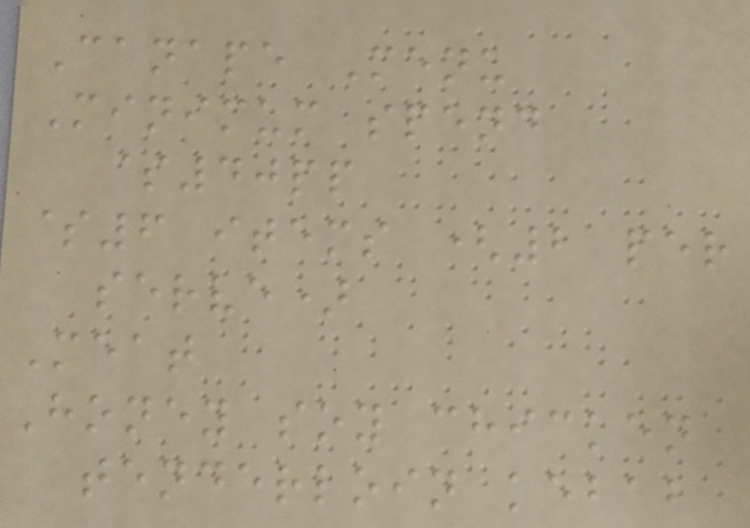Canape Menu
Minimum spend
$40pp
$6 items (2 per
serve)
Meat
Honey soy chicken
tenderloin kebab
